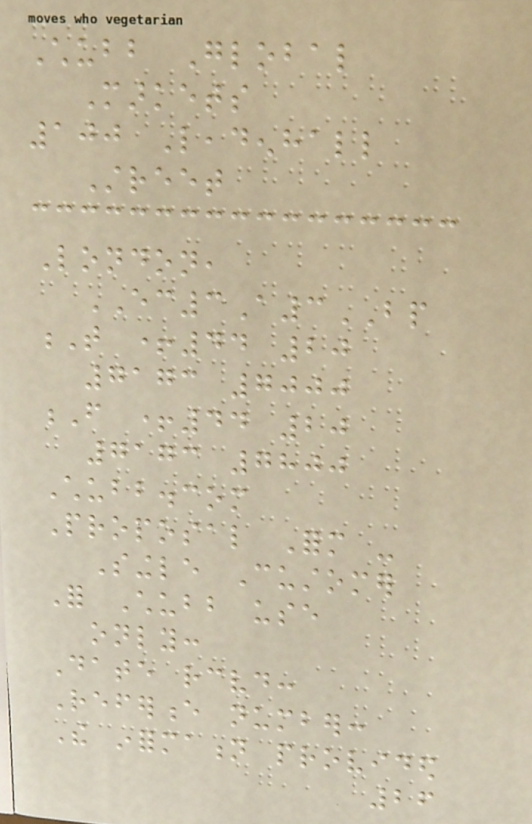Chubb Global
Markets
100 Leadenhall
Street
London,
EC3A3BP
T +44 20
7173 7000
F +44 20
7173 7800
Chubb.com
Proposal Form -
Single Customer
For Chubb use
only:
Date received:
Reference number:
The information provided
26
